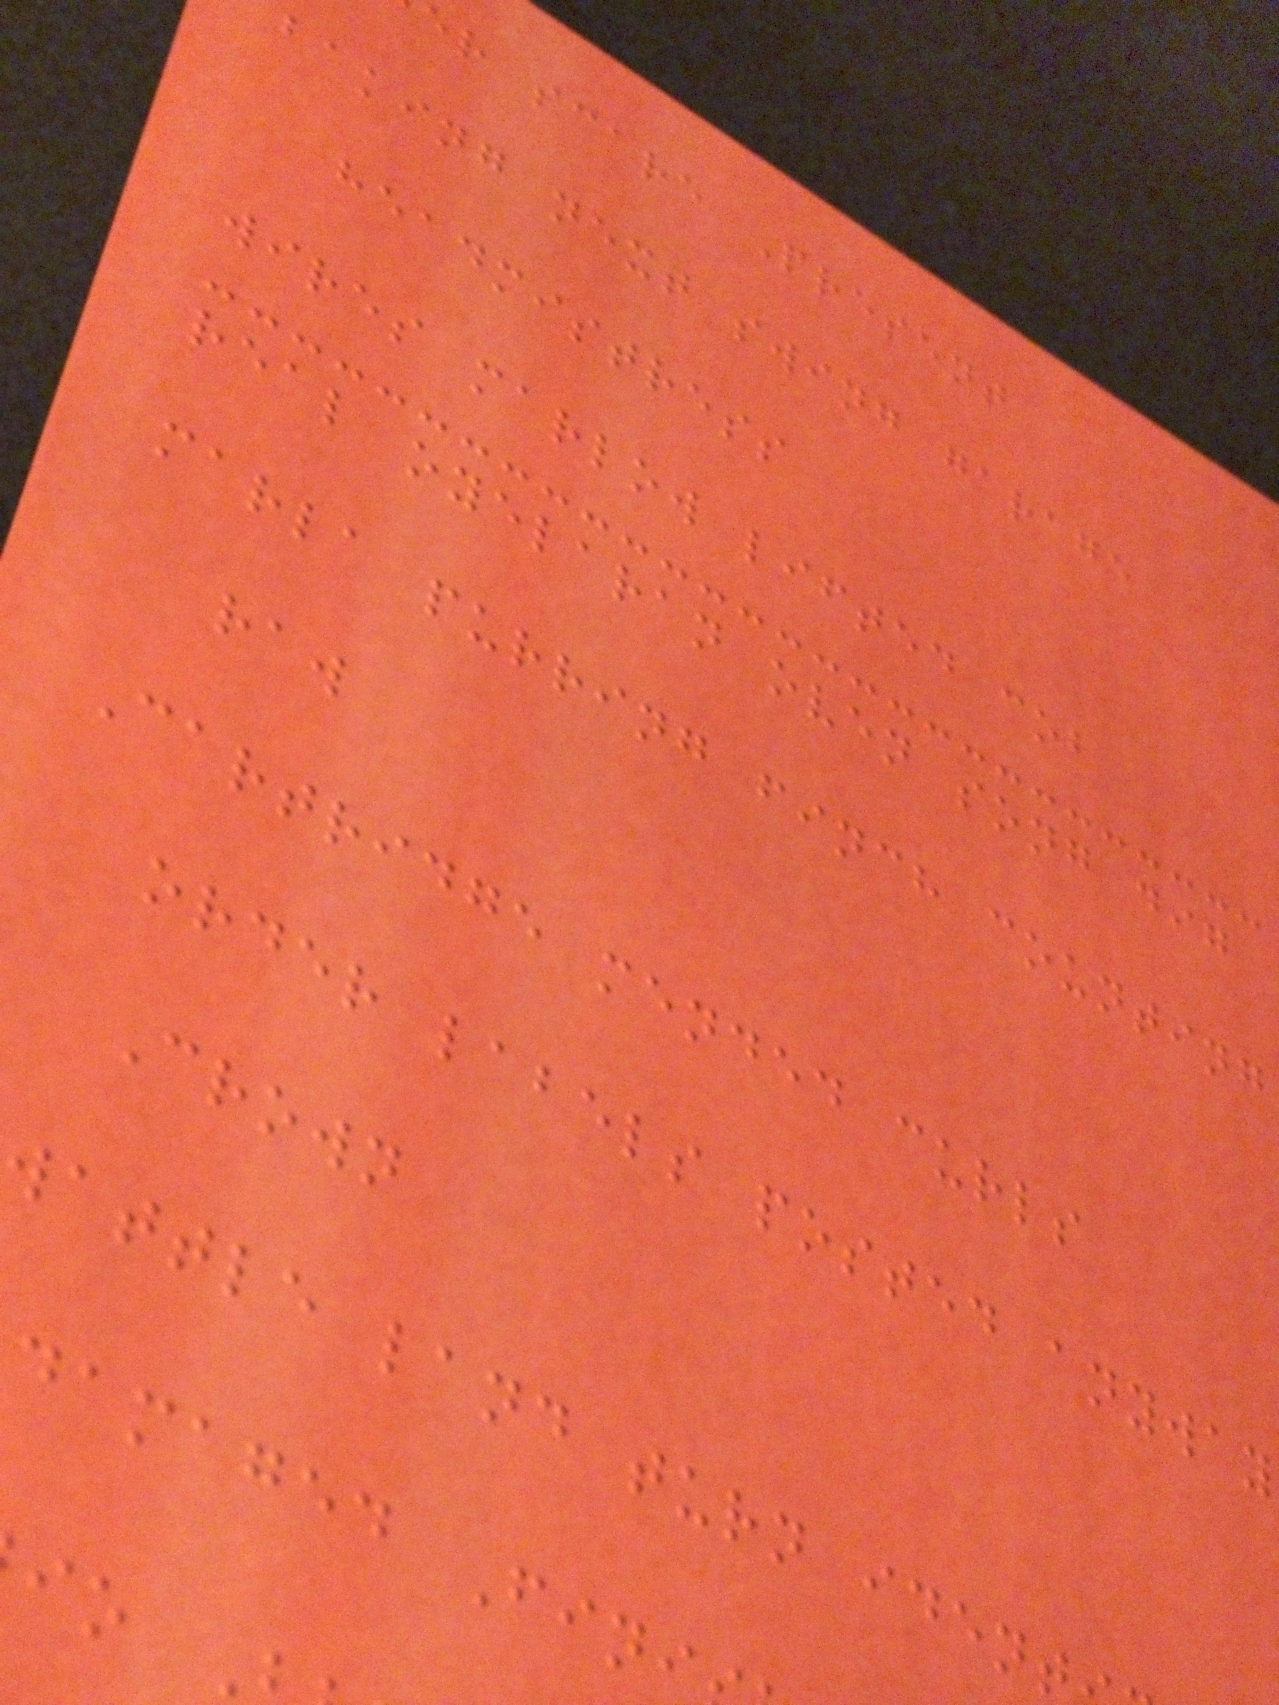er scare Present
baking next swing garage
headmistress
wires marlow lifted cob
real oyelaran oven song dig
marla purring finch counting
raw
Cartridge mended curls
order labels posted anyway
Crown
wattle land turn ident
damaged Fini
